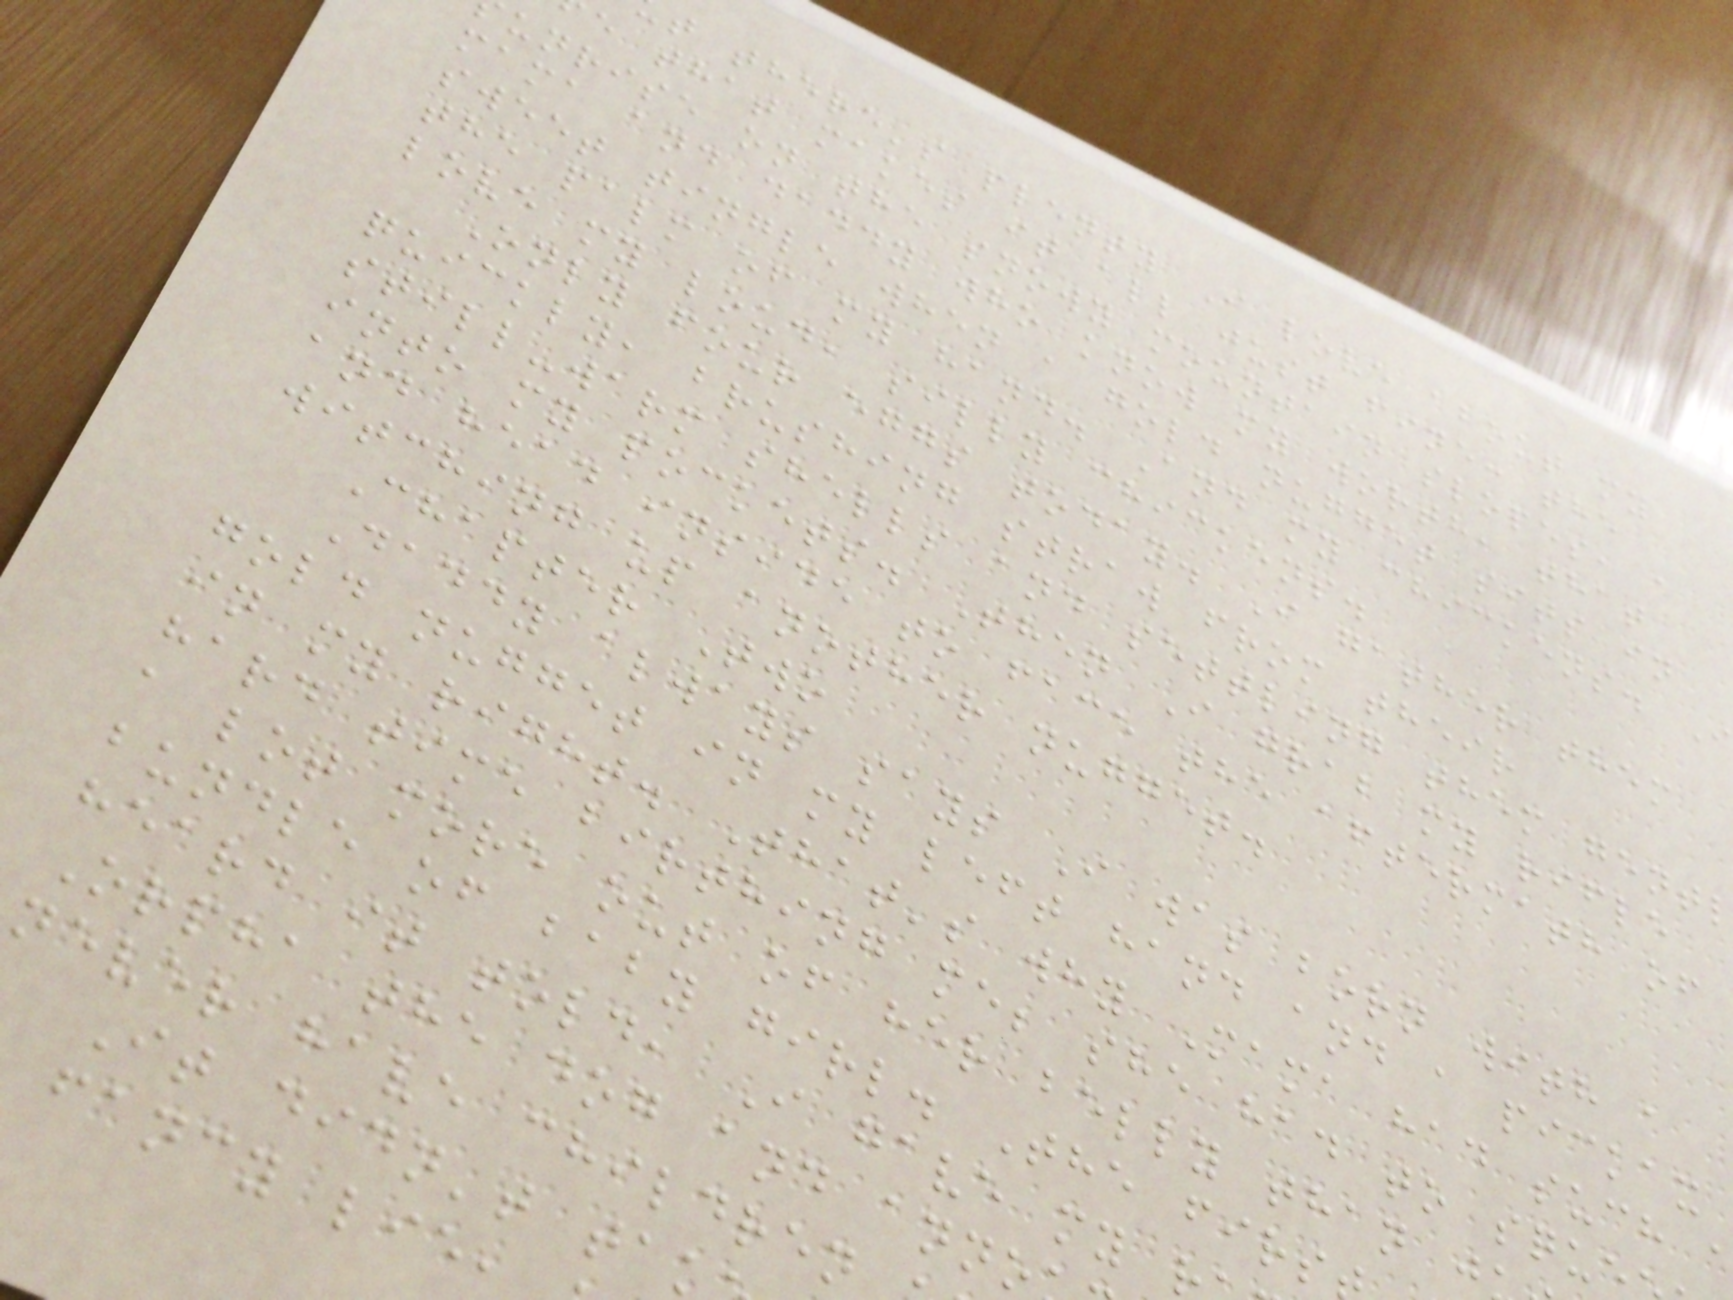t there's plenty I love about my
e that makes it all just fine: the
unrise on the snowy mountain slopes, a
mama and daddy who know my worth, that
sweet tingle when a gold nugget sits in
the palm of my hand. And my chickens. I
love my loud, silly chickens.
Only four eggs today. I gather them
quickly, brushing straw from their
still-warm shells and settling them gentl
into my pockets. Then I grab my rifle
and head inside to face the aftermath of
witching up another nugget.
Chapter Two
Daddy always says I was born with a
gold nugget in my left hand and a pickax
in my right. That's why Mama had such
hard time birthing me; she had to sque
a lot more out of her belly than j
bundle of baby girl. The firs
heard it told, I gave my
Orpha the dog and anno
never have children
It didn't ta
fancy lie,
